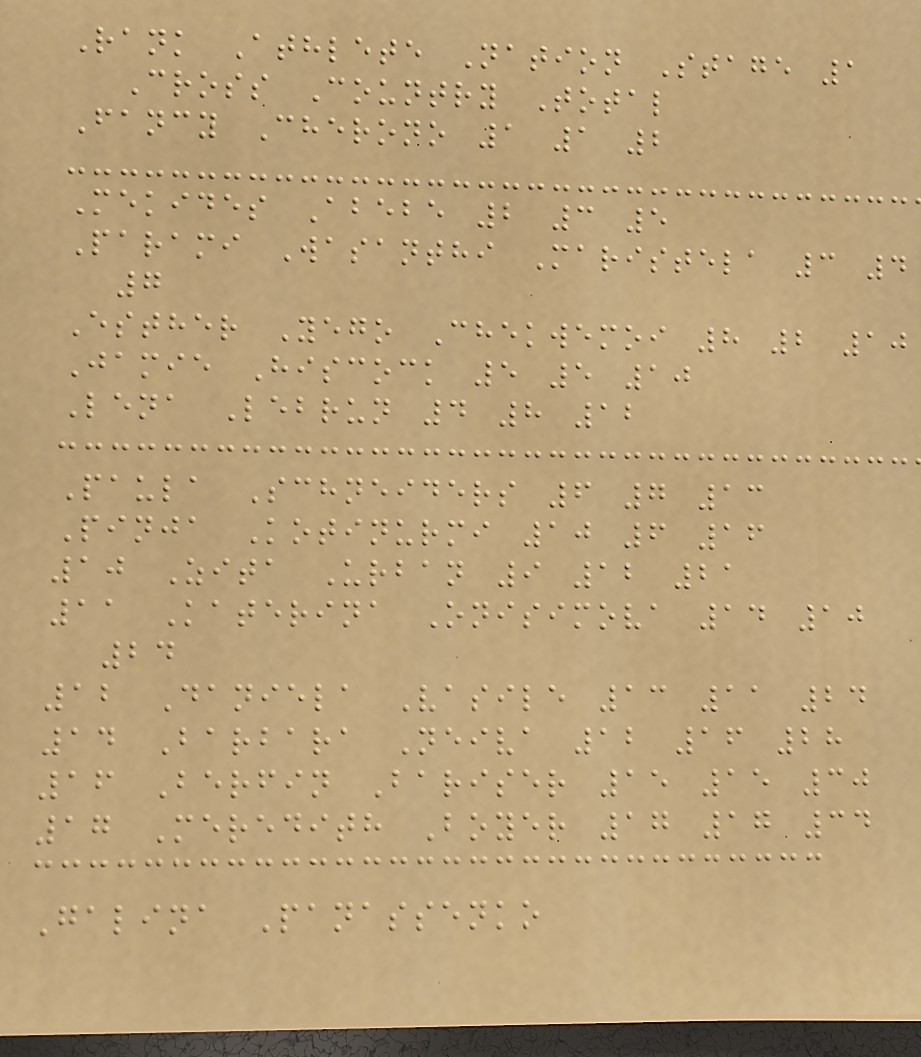Rank Athlete Nation Stage 1
Cross Country Total
Fancy Cherono 1 1 2
Mekides Abebe 2 3 5
Parami Wasanthi Maristela 3 4
7
Esther Yego Chekwemoi 8 2 10
Jamie Hiscock 5 5 10
Lena Lebrun 4 8 12
Paula Schneiders 6 7 13
Pinja Kotinurmi 10 6 16
10 Zita Urban 9 12 21
11 Katerina Onisimova 14 10
24
12 Daniela Vasile 13 11 24
14 Barbara Neiva 12 16 28
16 Berfin Bariser 15 15 30
17 Meredith Boyer 17 17 34
Galina Panassenko
